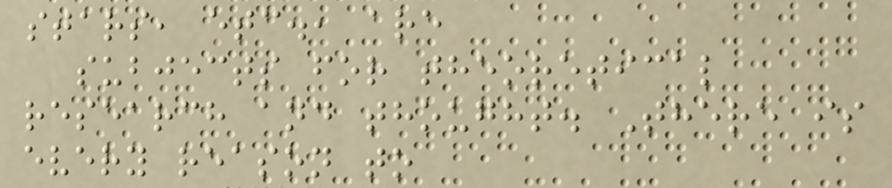stars, etc., are
subjects for theoretical
research and thought. There is
every reason to
